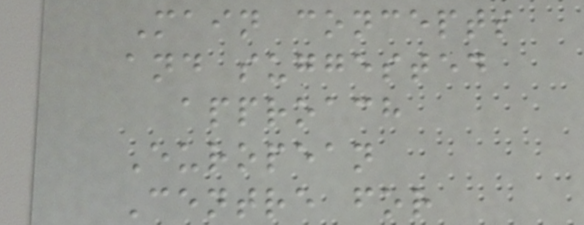Main concepts
and suggested
approach
European
Centre for
